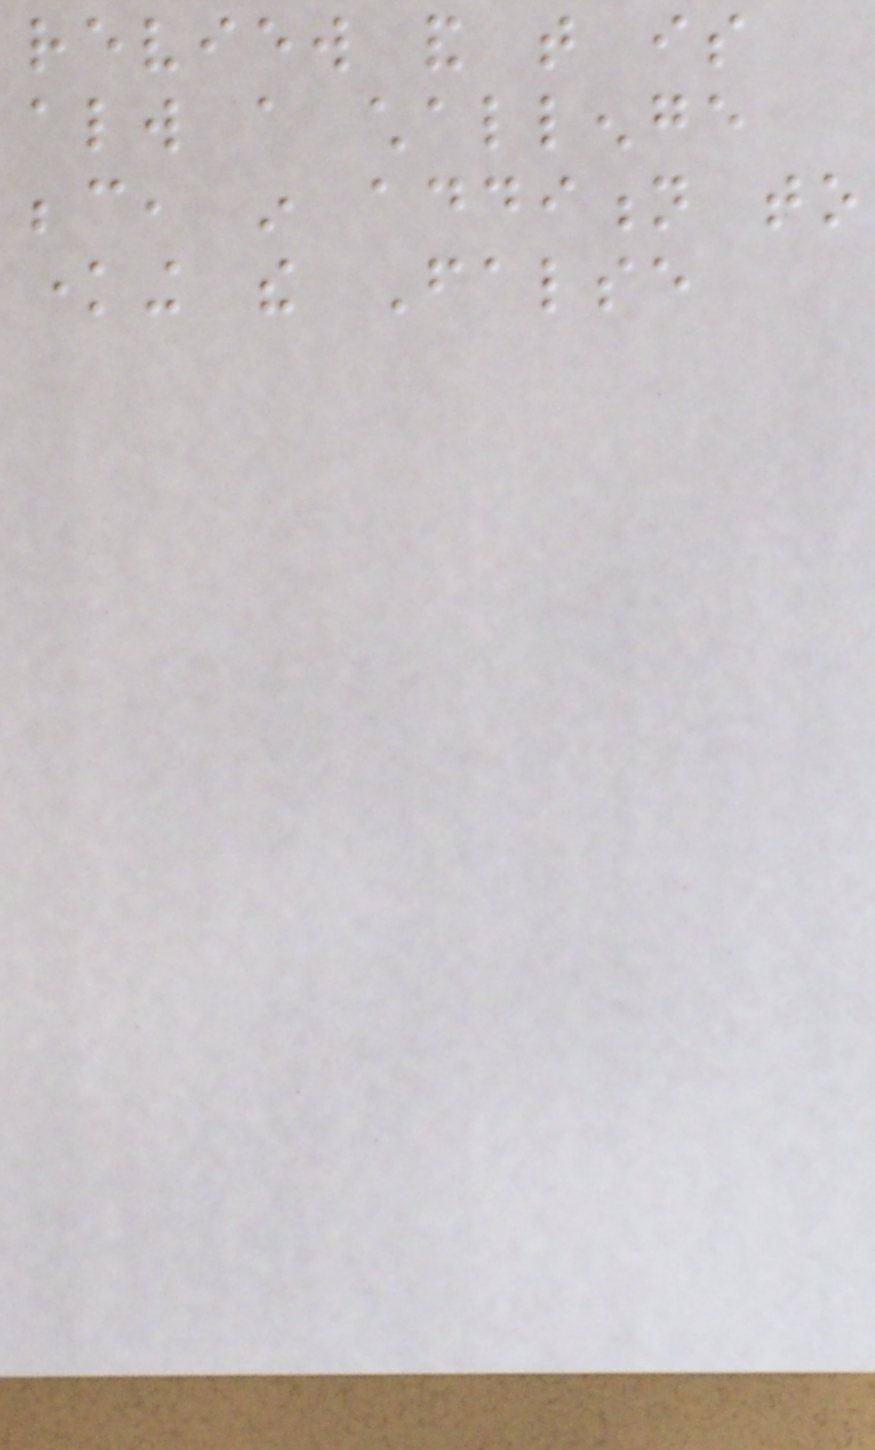review and that is
always a challenge
because, in addition to
knowing the False
